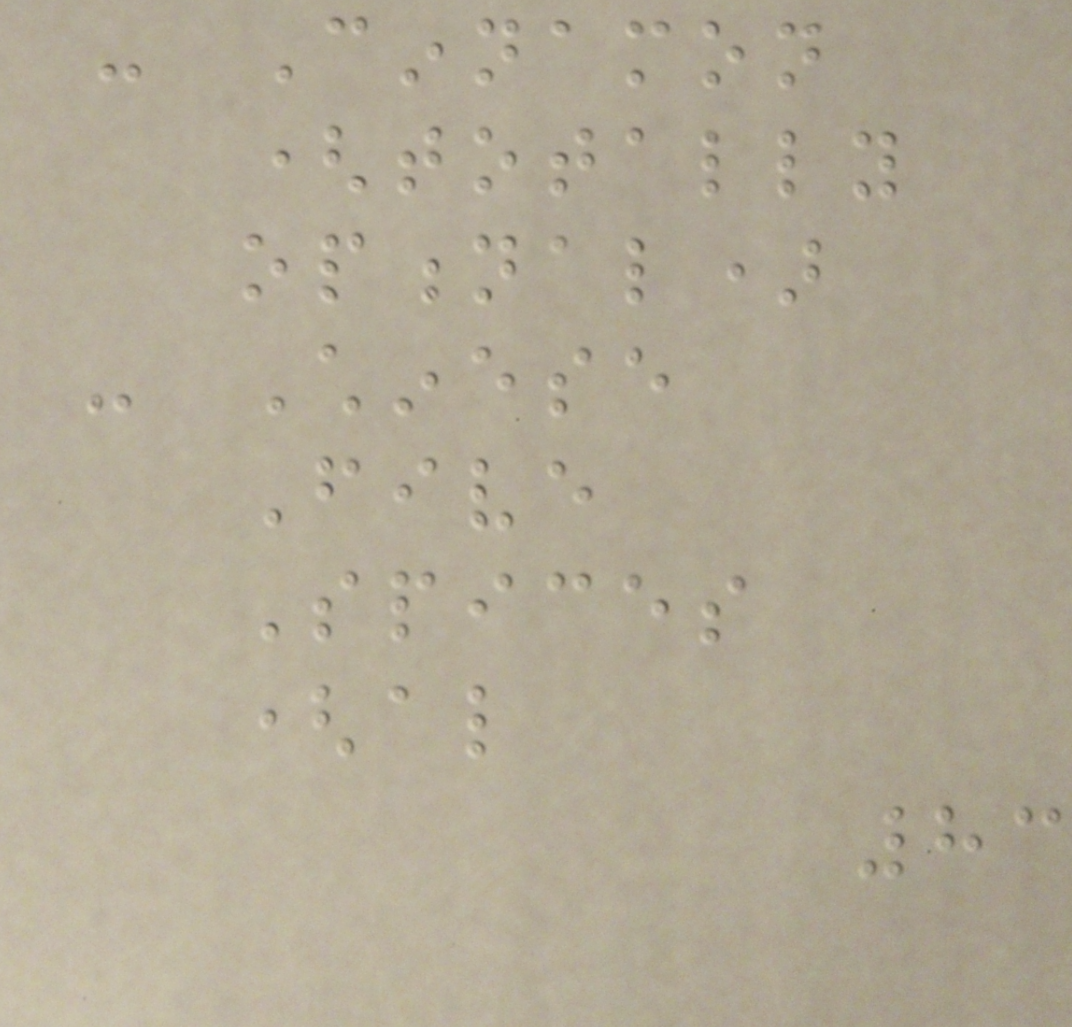- Cinnamon
(totally
optional)
- Chinese
Five
Spices
(also
83
